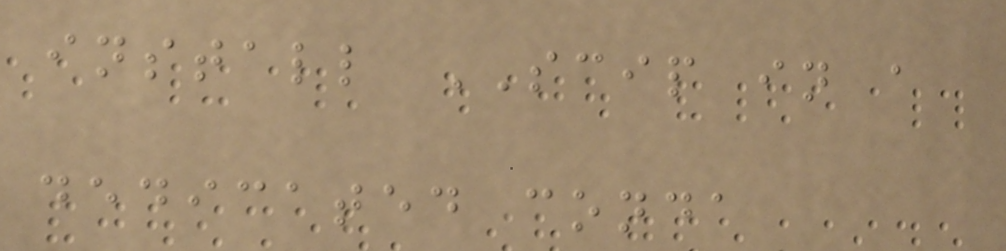install SCIP in a
dedicated conda
